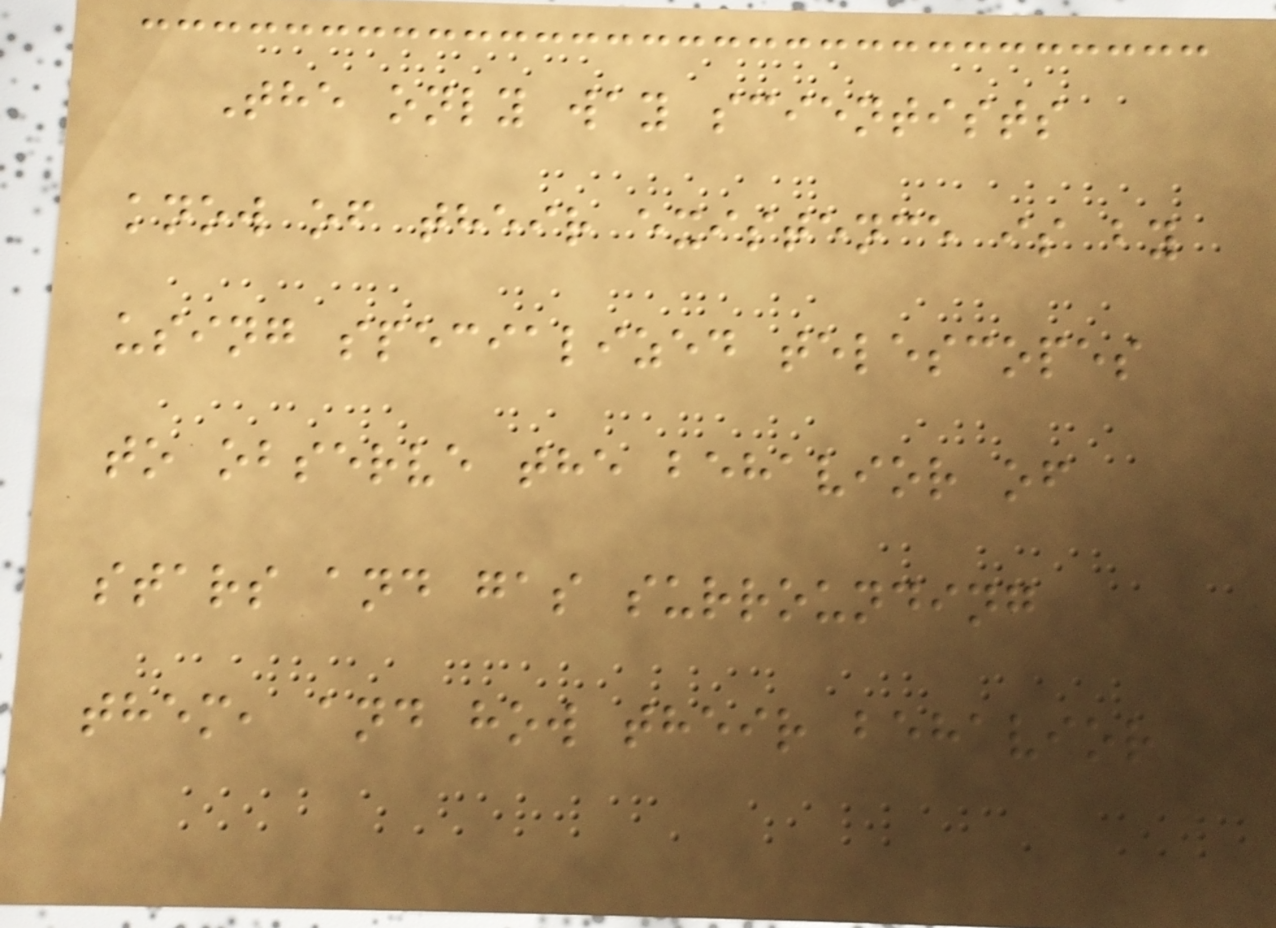The only way scientists
know of their existence is by
using specialized telescopes
to observe the behavior of
stars and gas surrounding
them, and how their behavior
